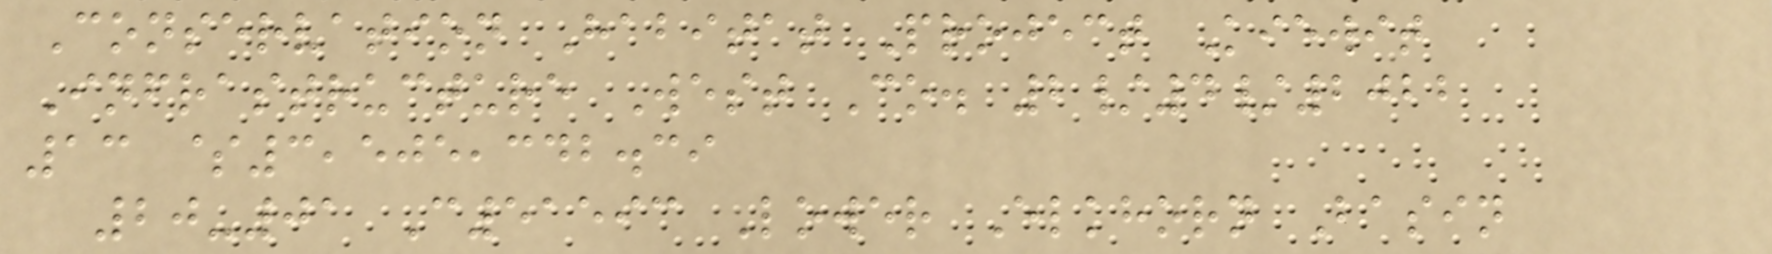Conservation Habitat Project Kiewit
Infrastructure West Co. 2/4/2022
13 $3,505,342.39
20-01 C51593 Lower Elkhorn Basin
